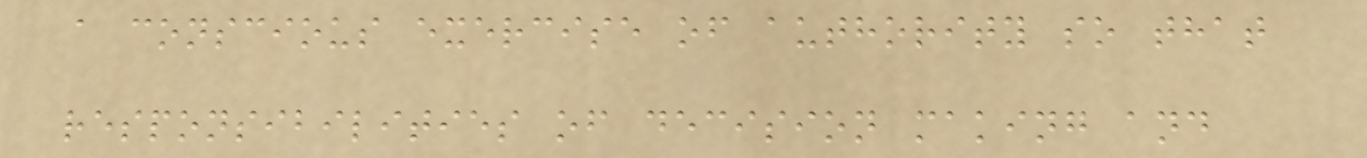a conscious exercise of authority so that
responsibilities of decision making and
